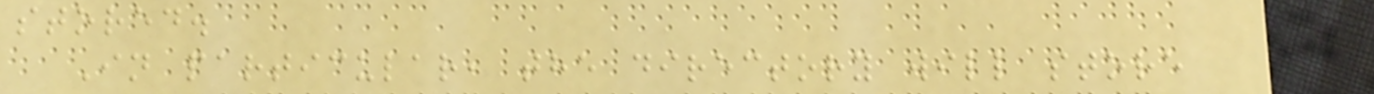stored.
In particular, the directory will store
